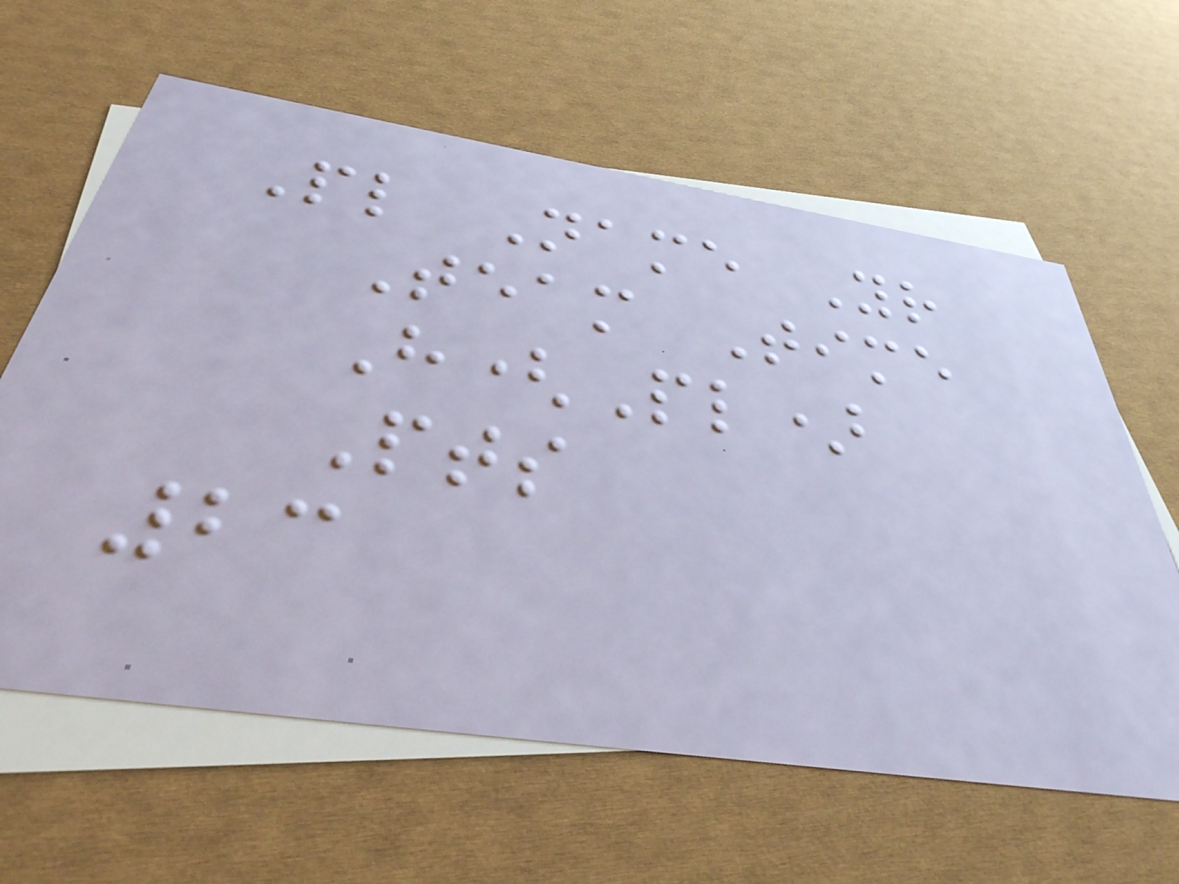Pl Name Yr
Team Time
H(Pl)
Pts
23
